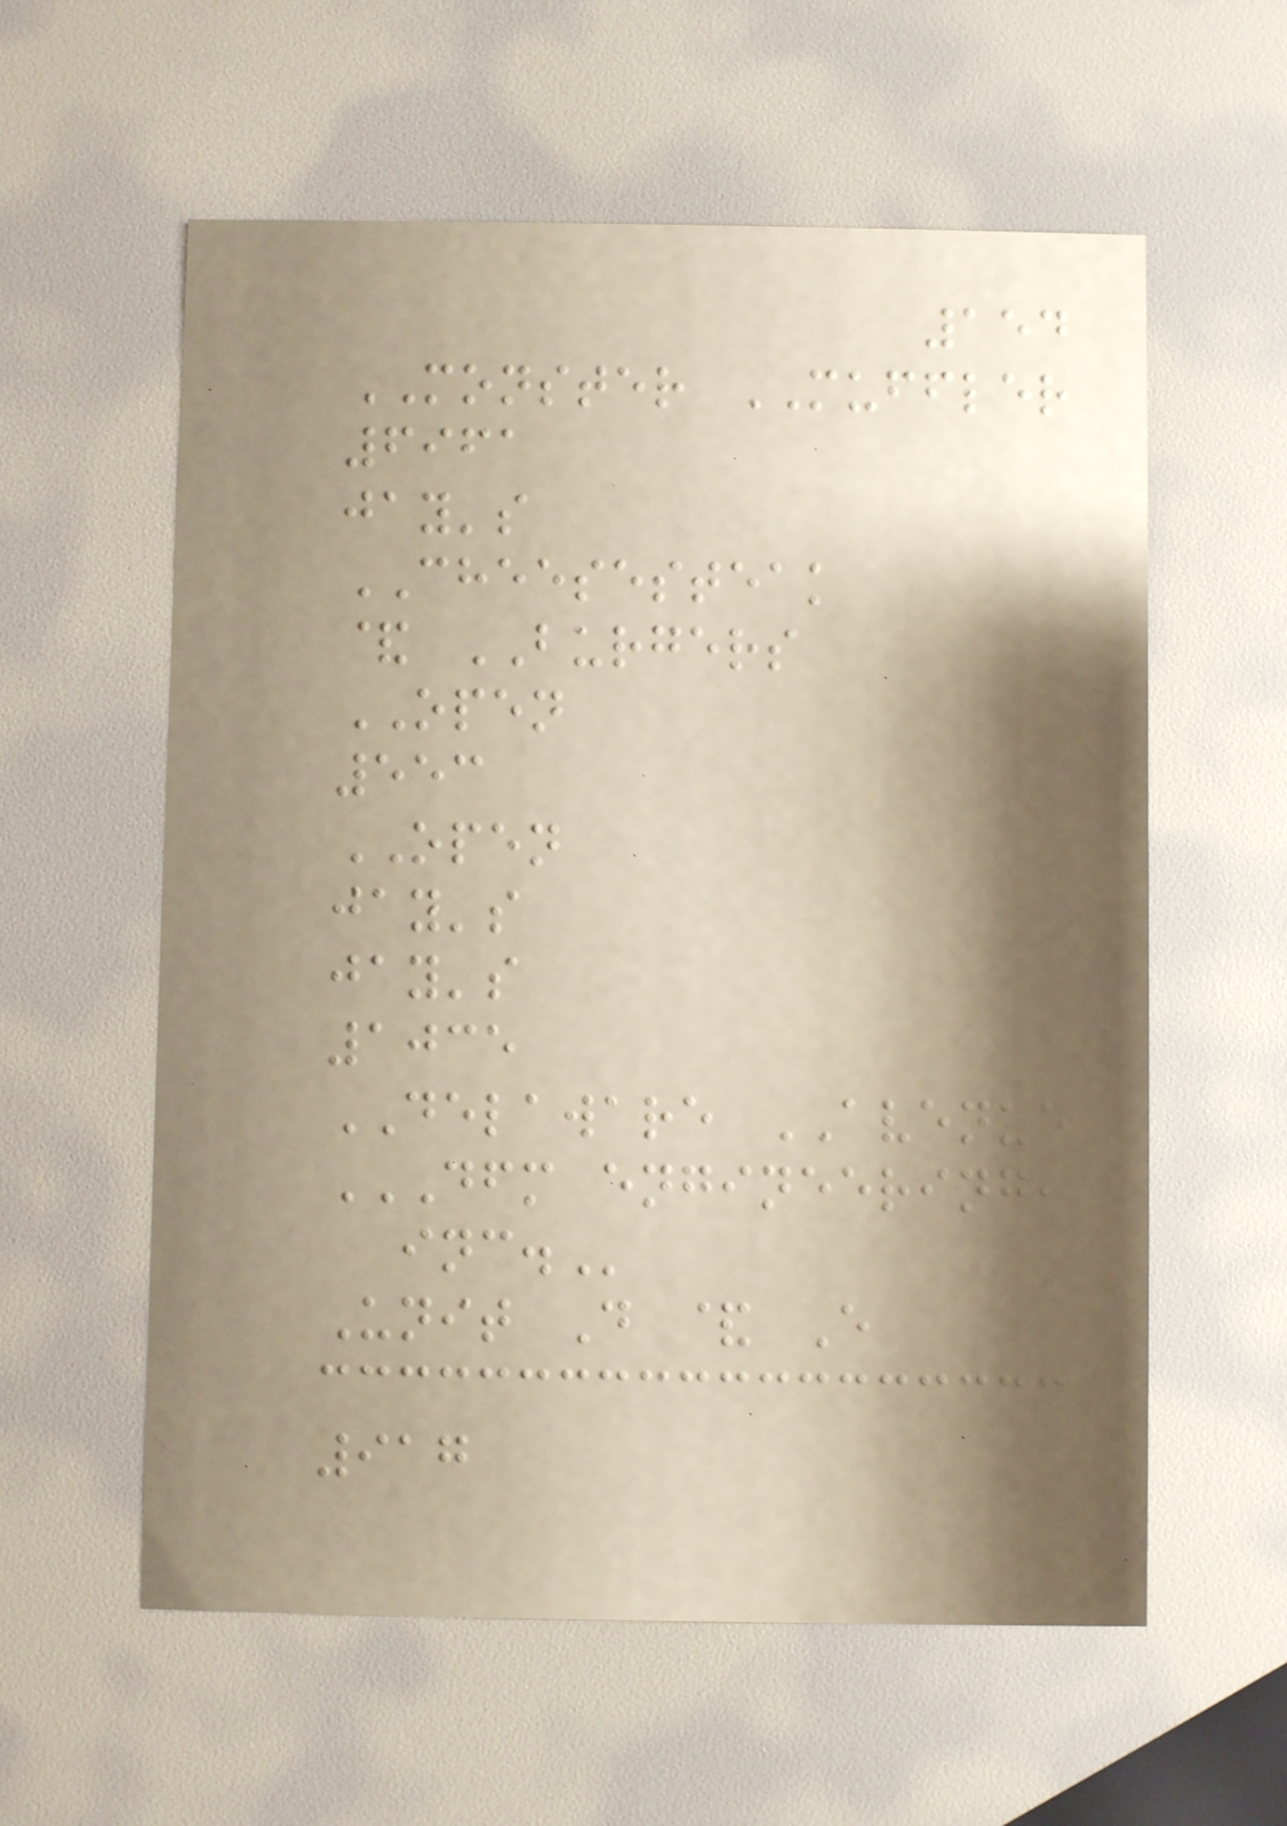154
MONSTER MUFFLER
6961
jay's
CHEESESTEAK
& BURGERS
OPEN
553
OPEN
jay's
jay's
1035
DELAWARE AVENUE
DFM ENGINEERING,
INC.
Unit D & E
917
